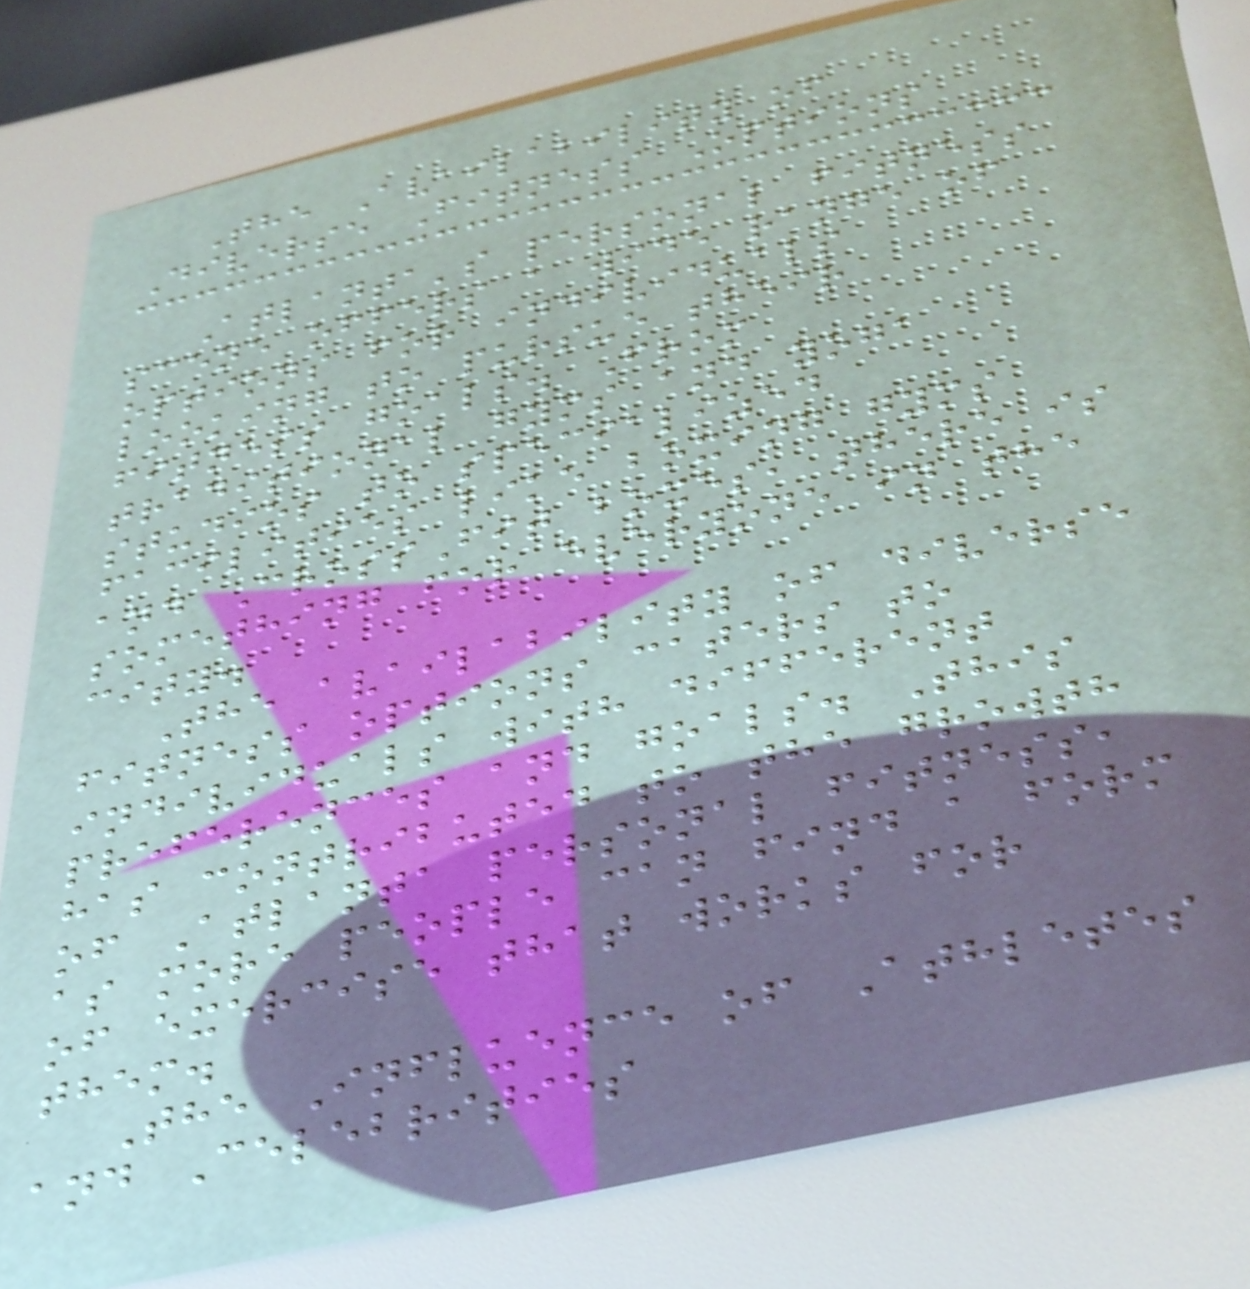The Availability of
Diverse Fitness Options
Atlanta's personal fitness
scene offers a wide range of
options for individuals
looking to pursue their
fitness goals. From
traditional gyms and yoga
studios to specialized
facilities like boxing gyms
and CrossFit boxes, there is
something for everyone in the
city.
The availability of diverse
fitness options caters to
individuals with different
preferences and goals. This
has contributed to the growth
of Atlanta personal fitness,
as more people can find a form
of exercise that works for
them.
The Influence of Athletes
and Celebrities
